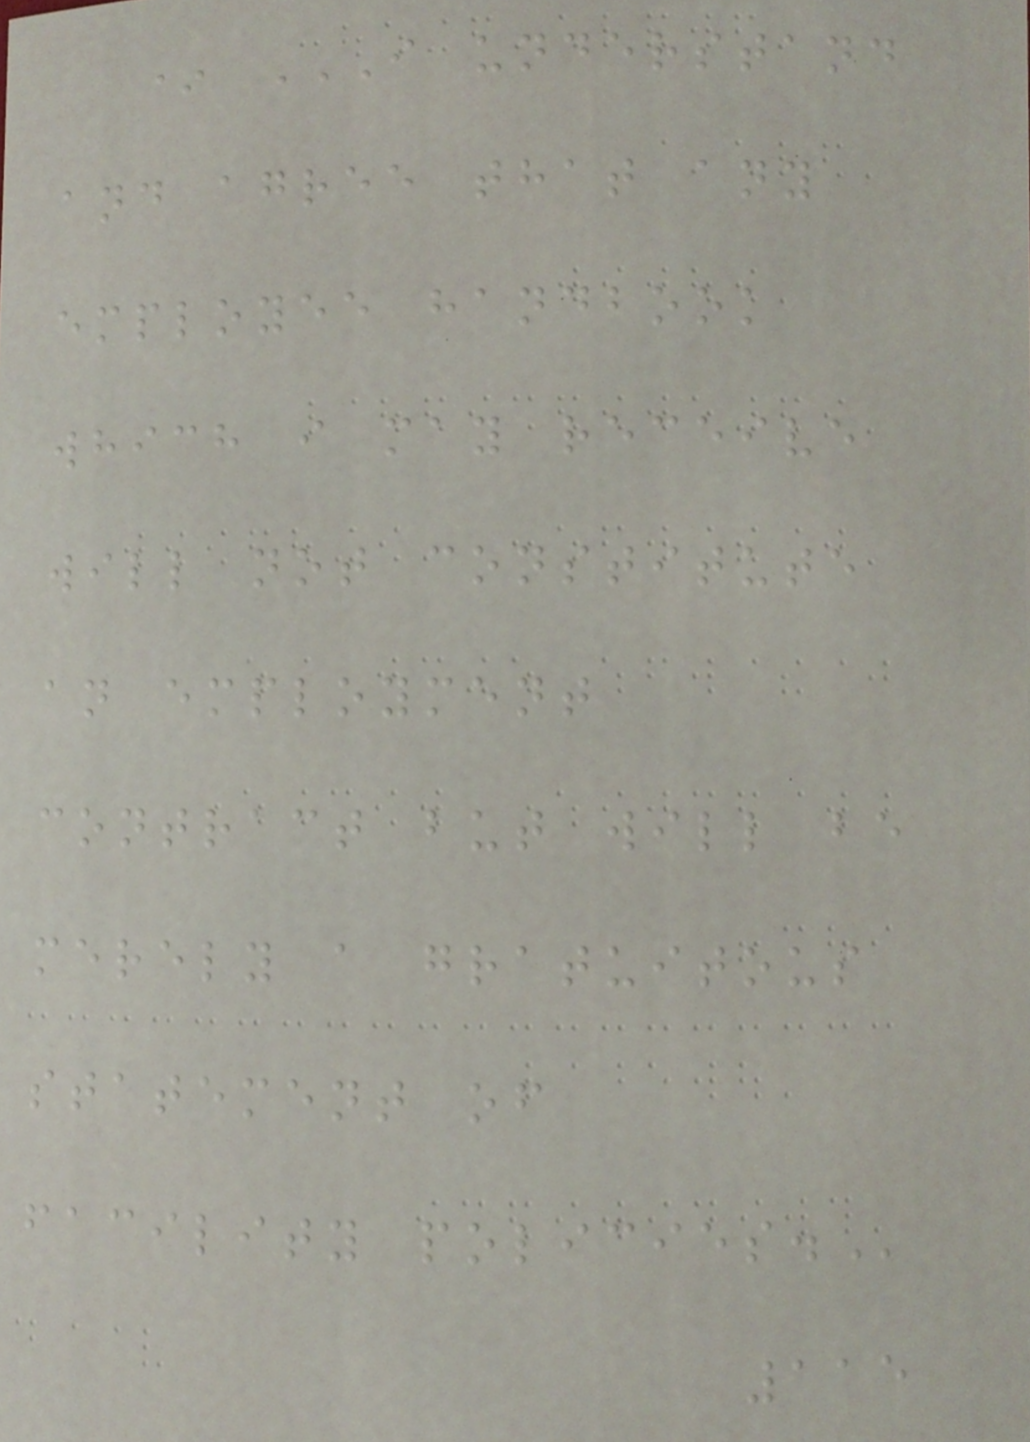* I UNDERSTAND
AND AGREE THAT ANY
EMPLOYEE HANDBOOK
WHICH I MAY RECEIVE
WILL NOT CONSTITUTE
AN EMPLOYMENT
CONTRACT BUT WILL BE
MERELY A GRATUITOUS
STATEMENT OF
FACILITY POLICIES.
115
